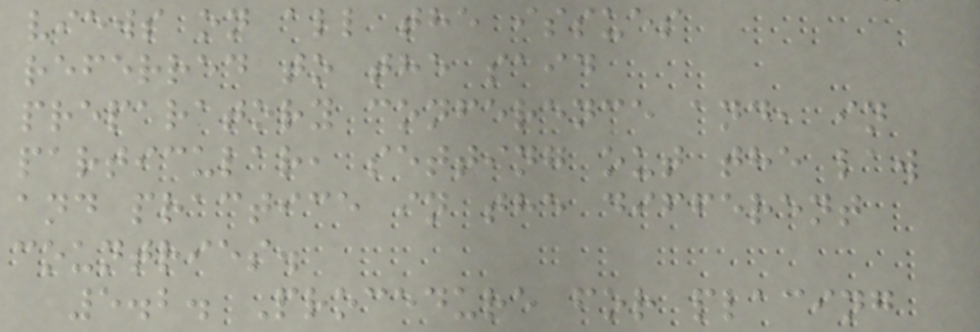views on all the issues
referred to the said
preparatory conference and, in
particular, setting out the law
and practice in the different
countries.
5.2. Procedure for placing
